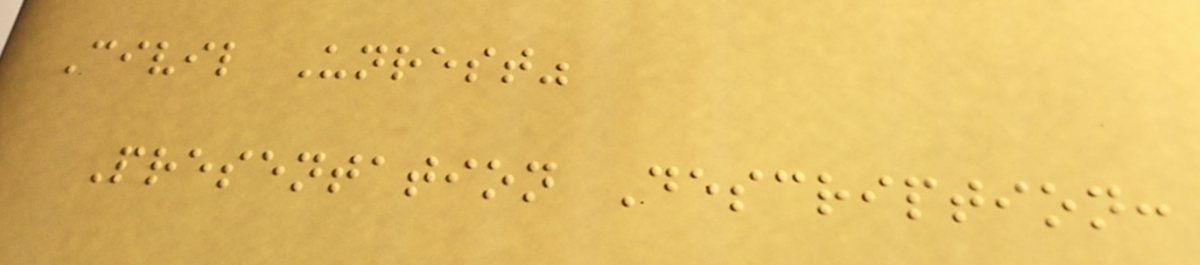Civil Unrest"
Presentation Description:
